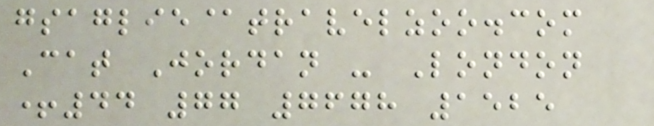gsaglie@travelzoo.com
Cat Jordan - London
+44 77 7678 1525
